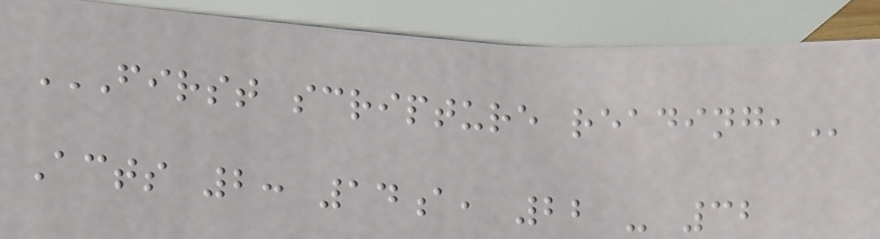FIRST SCRIPTURE READING,
Acts 2: 14a, 22 - 32
